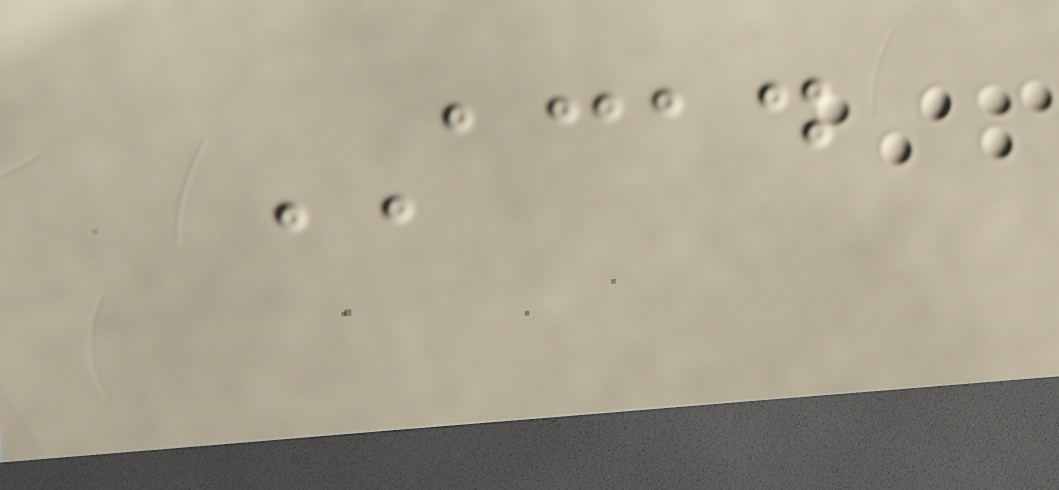ACAD
